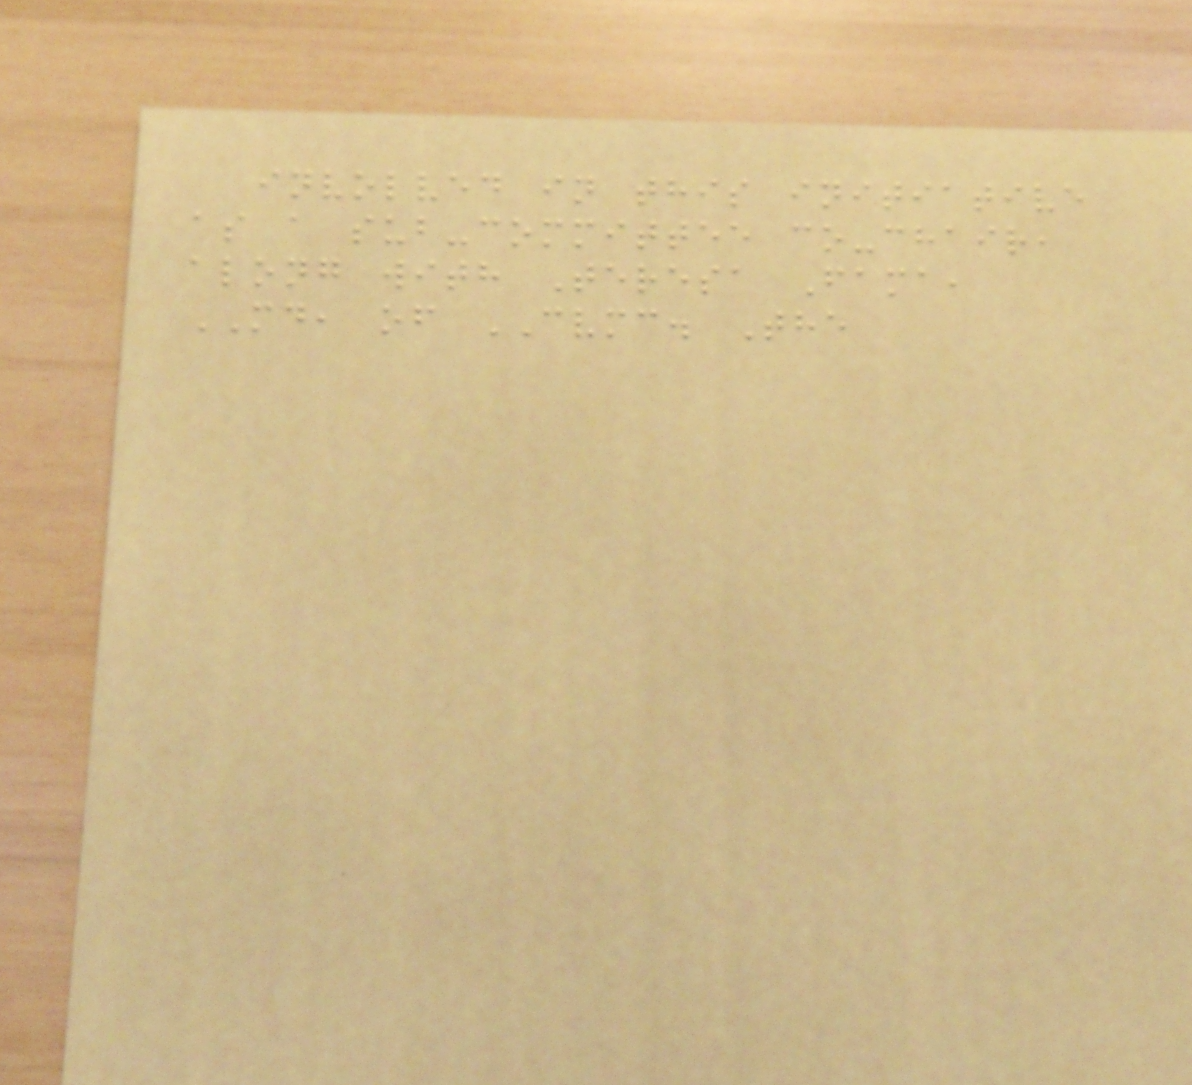involved in this initiative
as a sub-committee co-chair,
along with Teresa Fama,
MD, of CVMC. The
